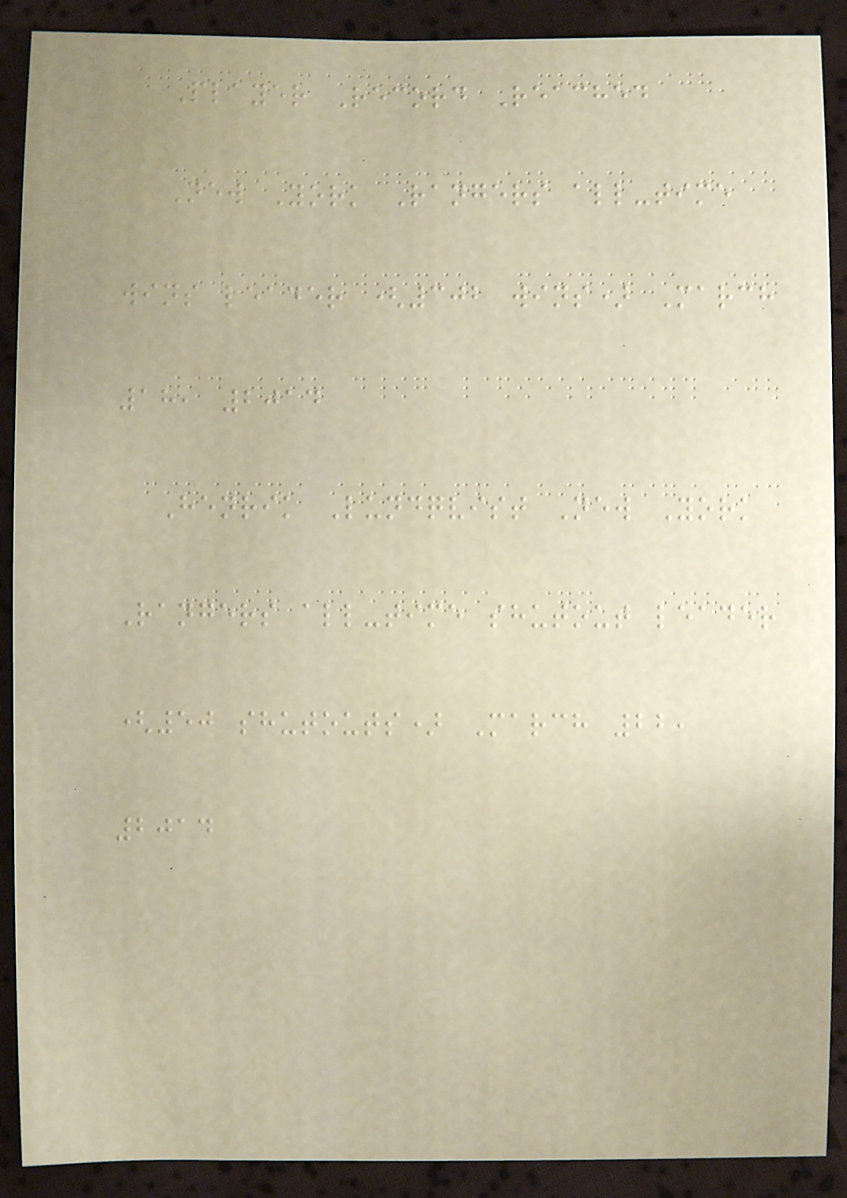Player Record Reached
New York Rangers all-time
wins leader (302 wins) March
18, 2014
Henrik Lundqvist New York
Rangers all-time shutout leader
(50 shutouts) March 22,
2014
